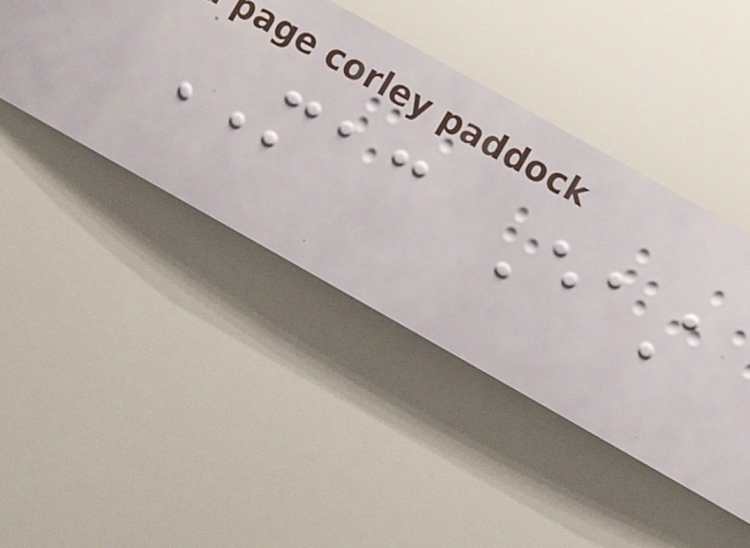MAC East
